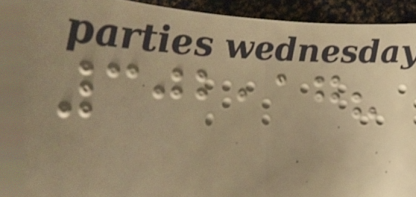302,17?
